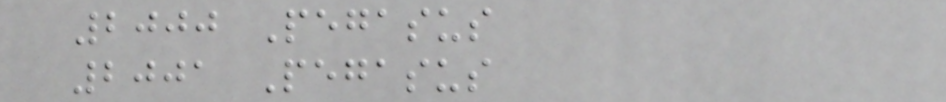2000 Pegasus
2001 Pegasus
